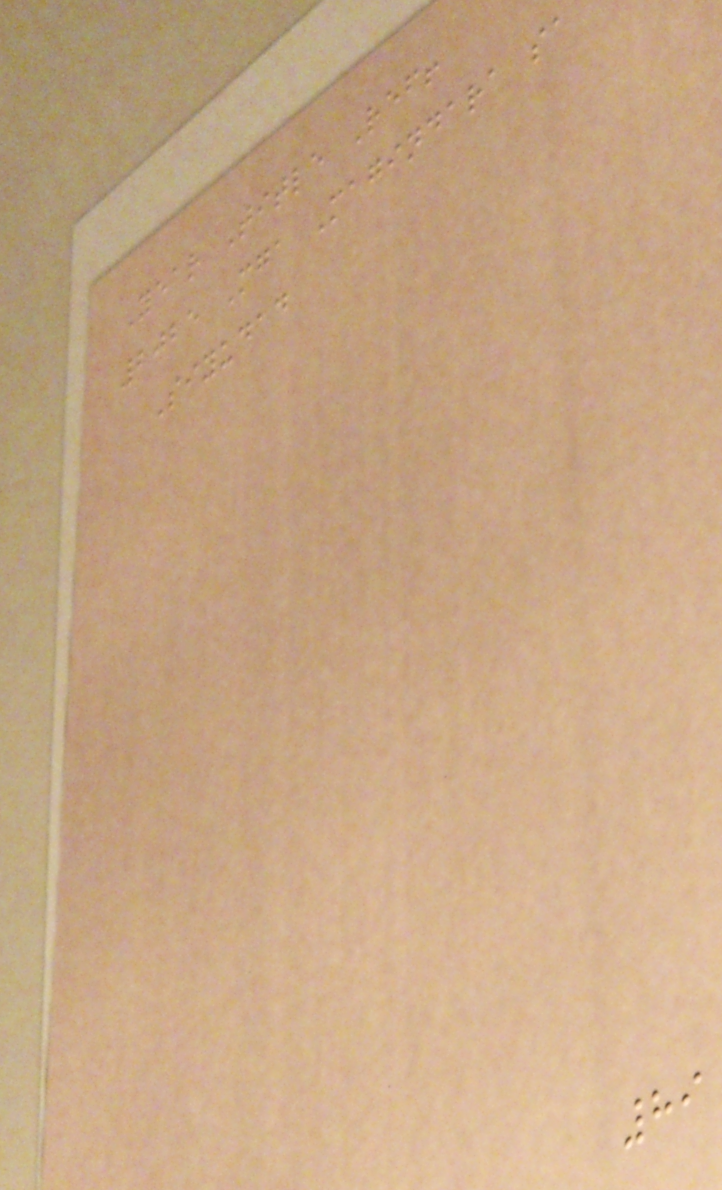Year Title Ref!
2025 Mga Magindara sa
Siyudad
89
